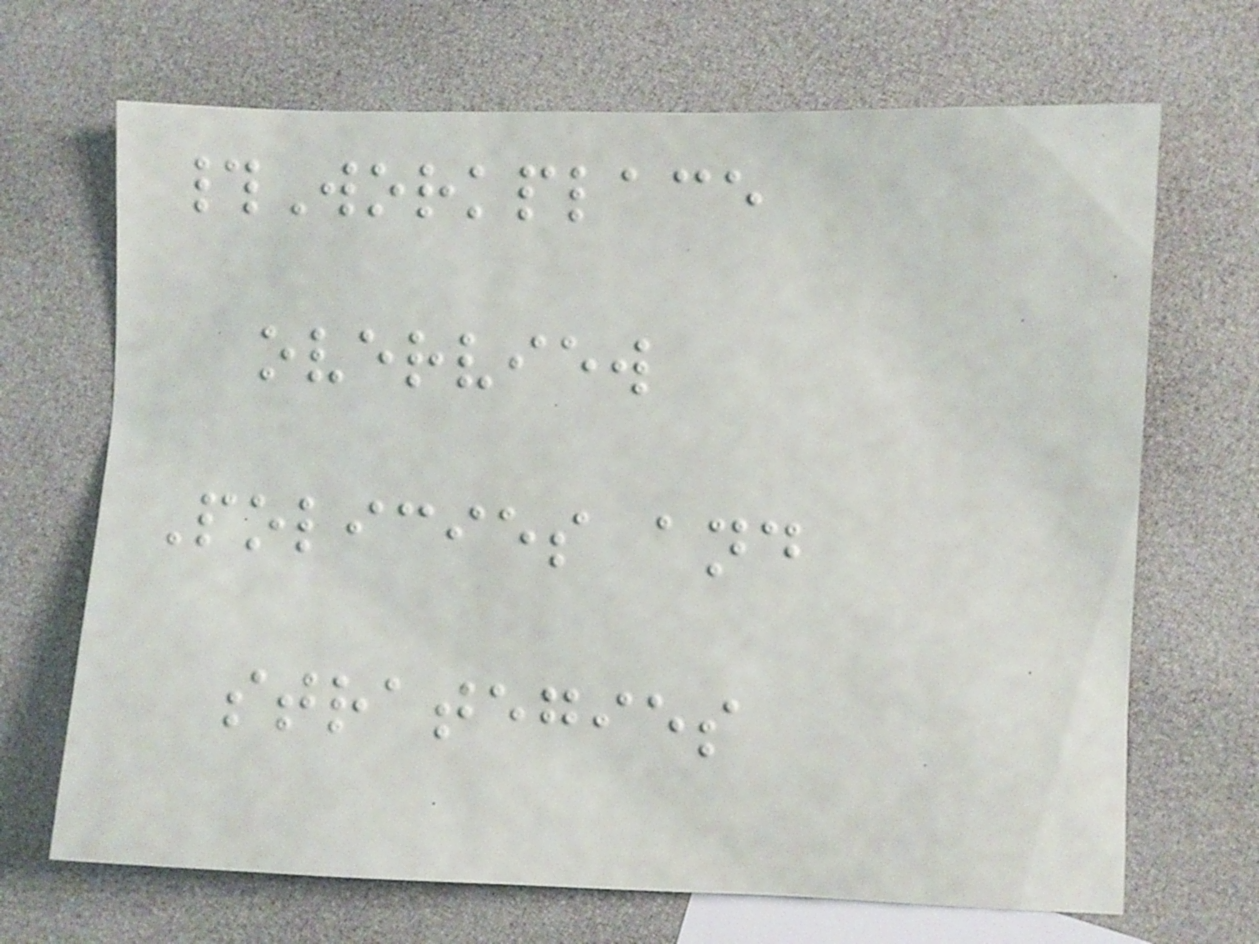#Workplace
overview
Policies and
strategies
